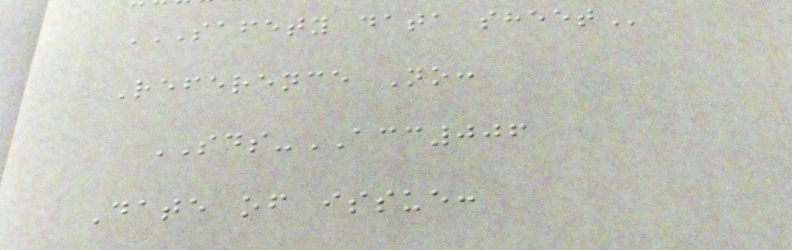SAFETY DATA SHEET
Reference No:
SDS-ACC006
Date of issue:
